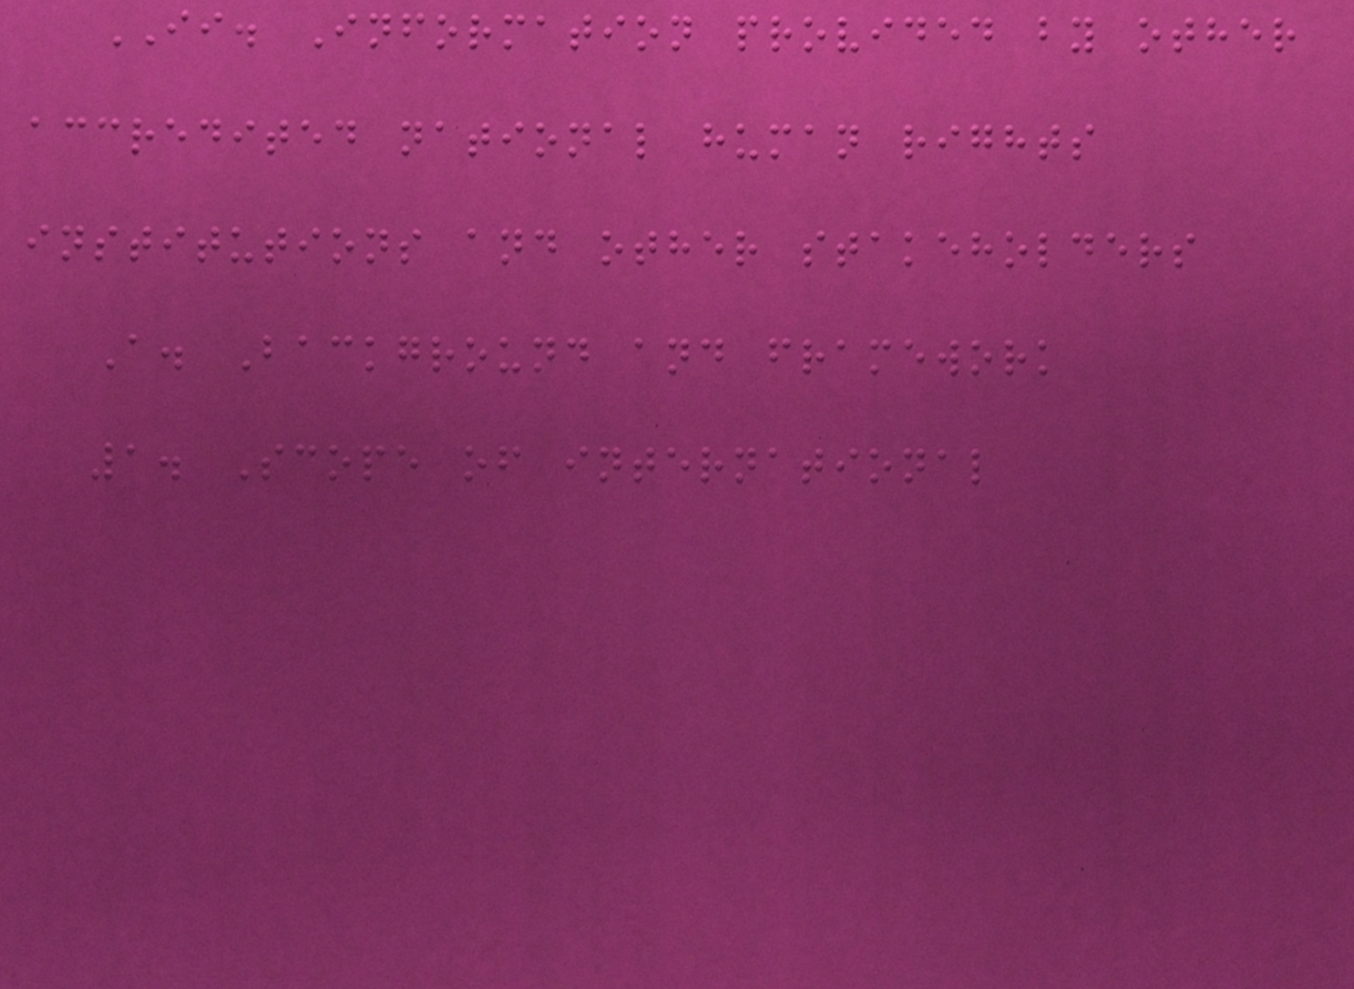II. Information provided by other
accredited national human rights
institutions and other stakeholders
A. Background and framework
1. Scope of international
